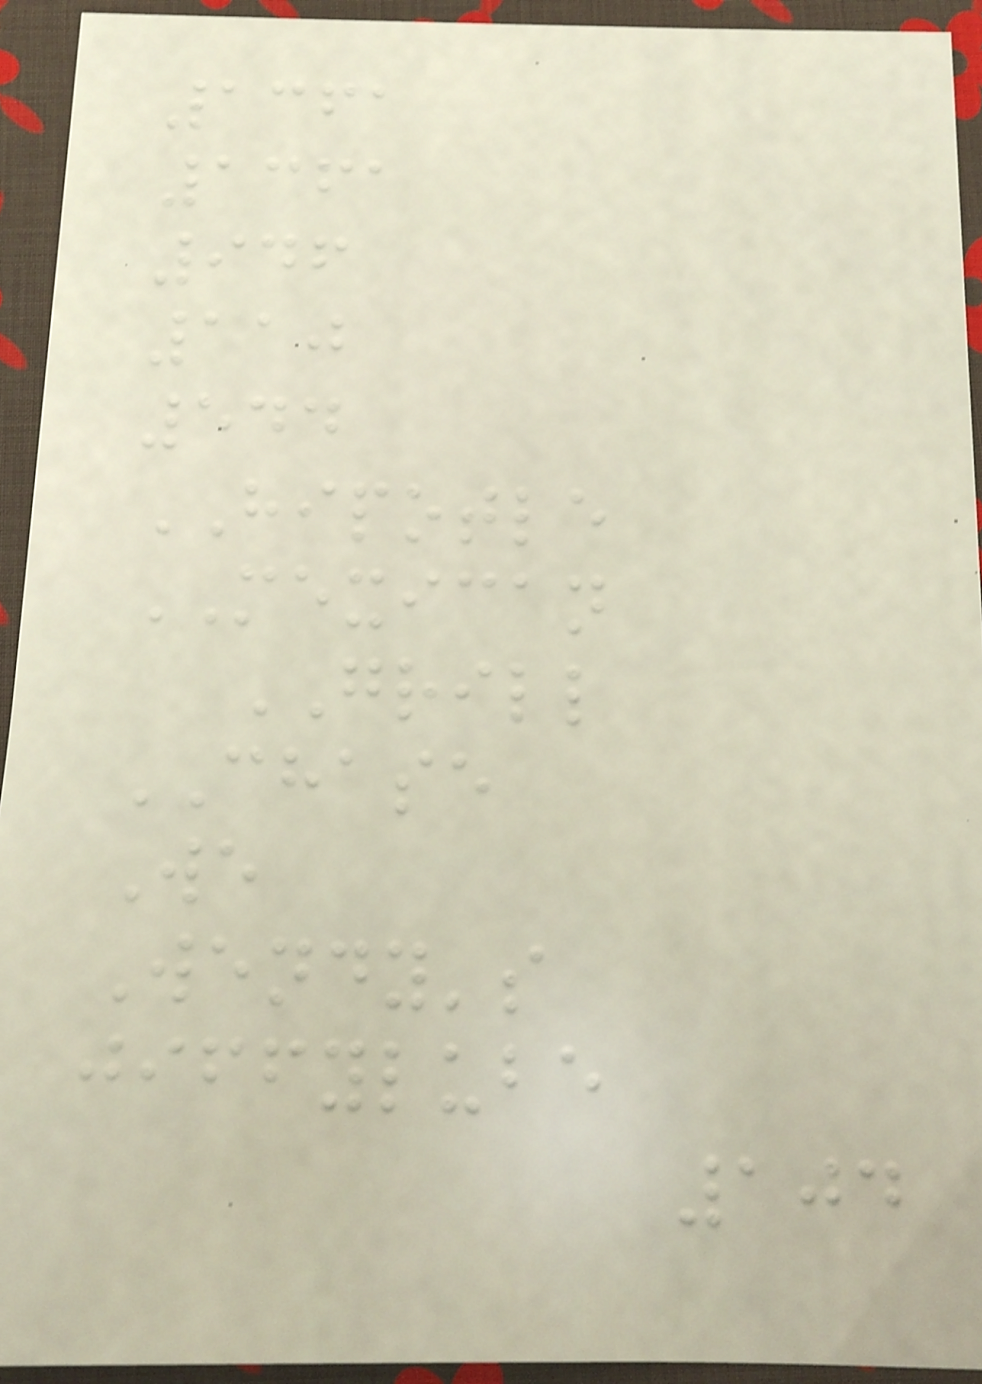1361
1361
946
110
544
HIPOTLE
MEXICAN
GRILL
CHASE
We
Wendy's
jiffylube
104
